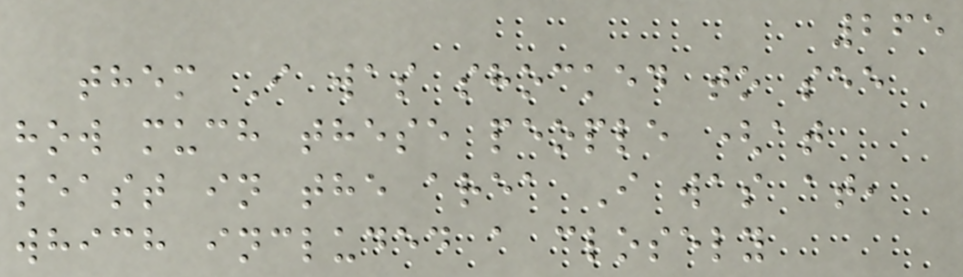265
them I was shocked to see
how much these people (at
least in the area I was at,
which included a closely
